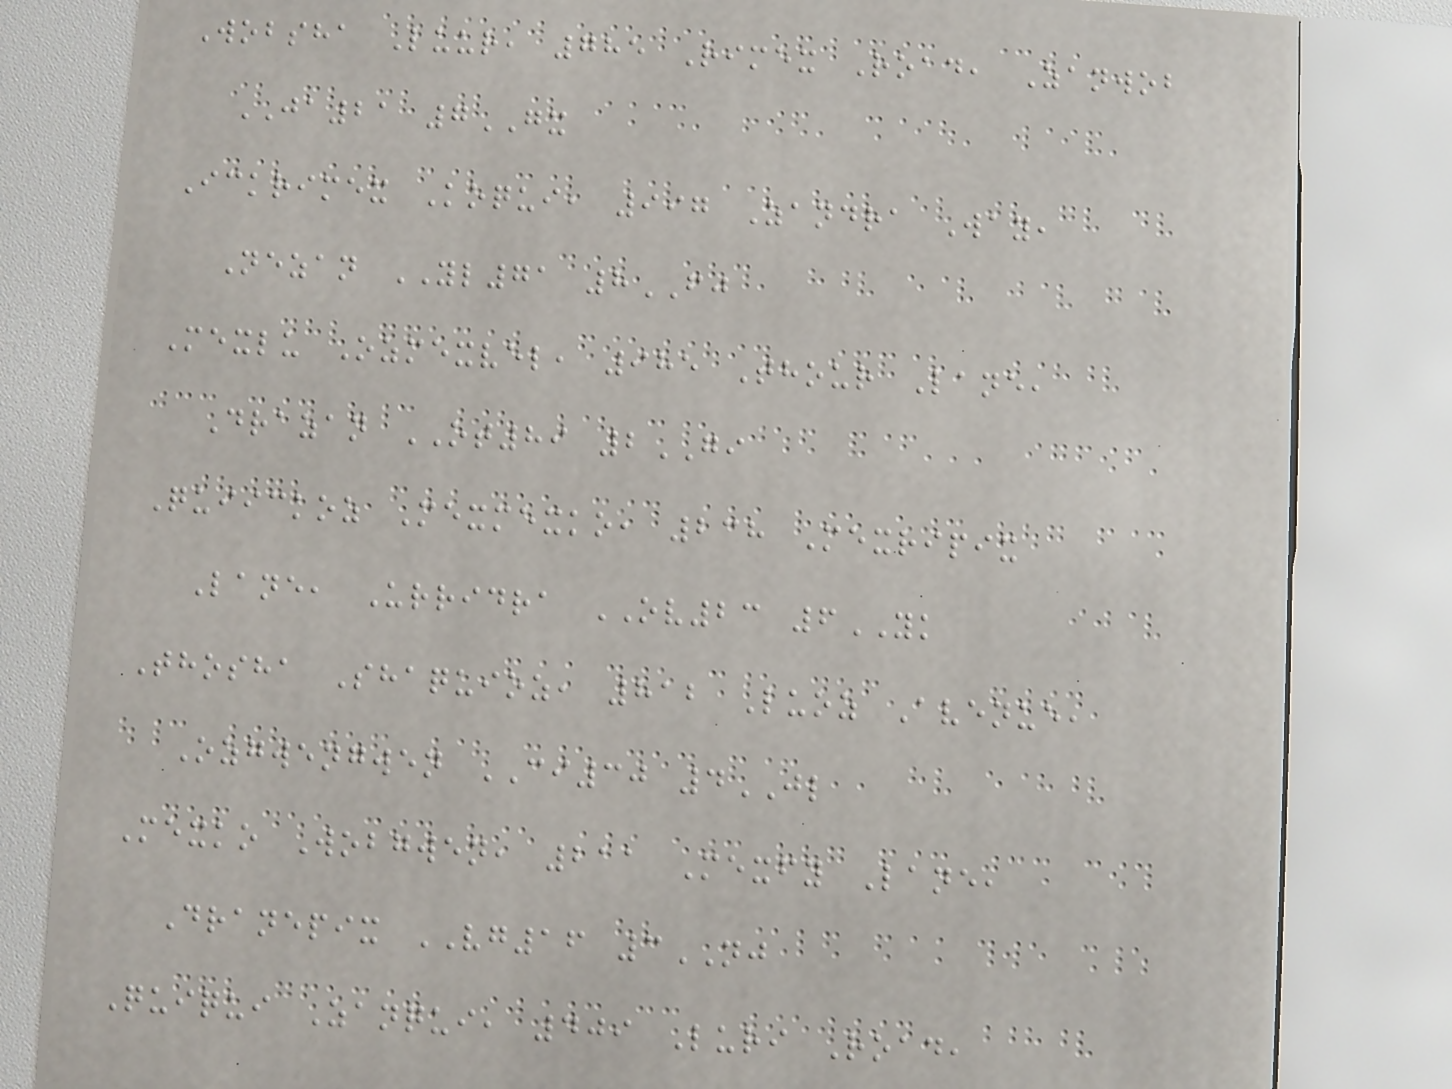Wobsha Luur, 785 Rimex Road, Zanwob
JA21 7GX
Ickrimex Koqui, 997 Zandra Way,
Nezan YL71 8FJ
Mexlu Ozmexvel, 985 Thour Lane,
Drazan OT89 2GI
Quiickoz Mexmexko, 238 Mexripix
Lane, Urridra OV23 6YK
Thosha Shaquioz, 812 Luoz Avenue,
Ozgwengwen CI30 4JL
Mexko Wobgwen, 211 Mexfy Lane,
Dranepix VG16 3NJ
Quiqui Zanqui, 409 Luri Road,
